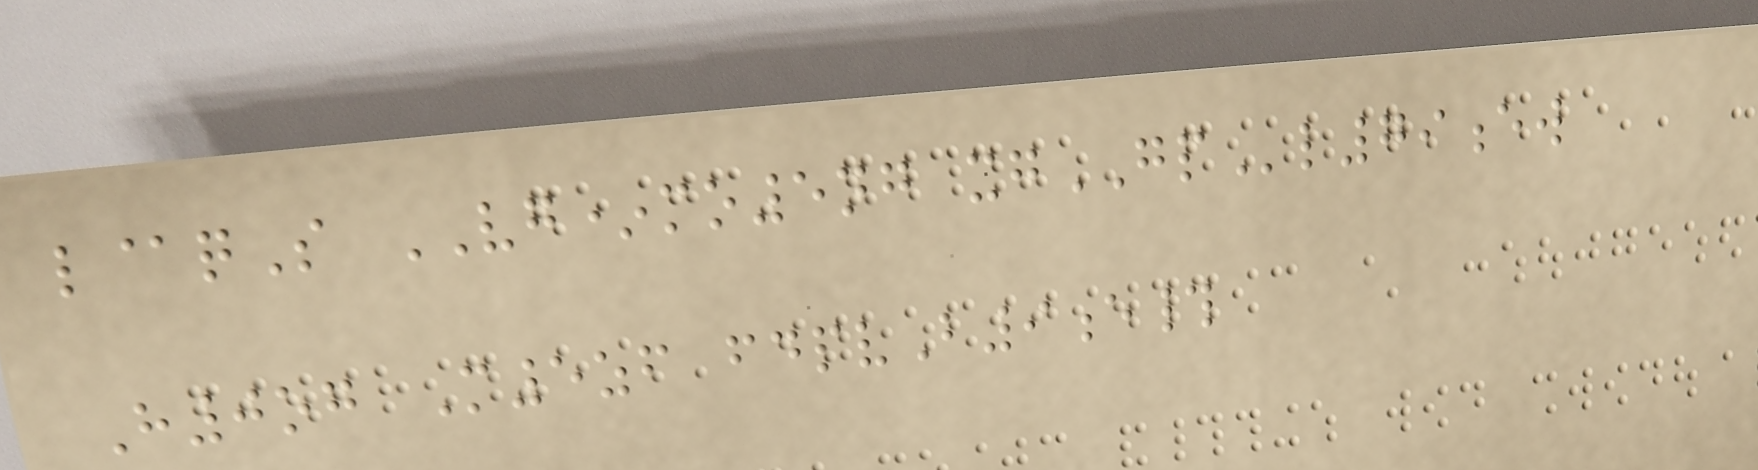l@qS VG*mo5ng xgGPl79ew
H0og M5zf fdpvB9e#
